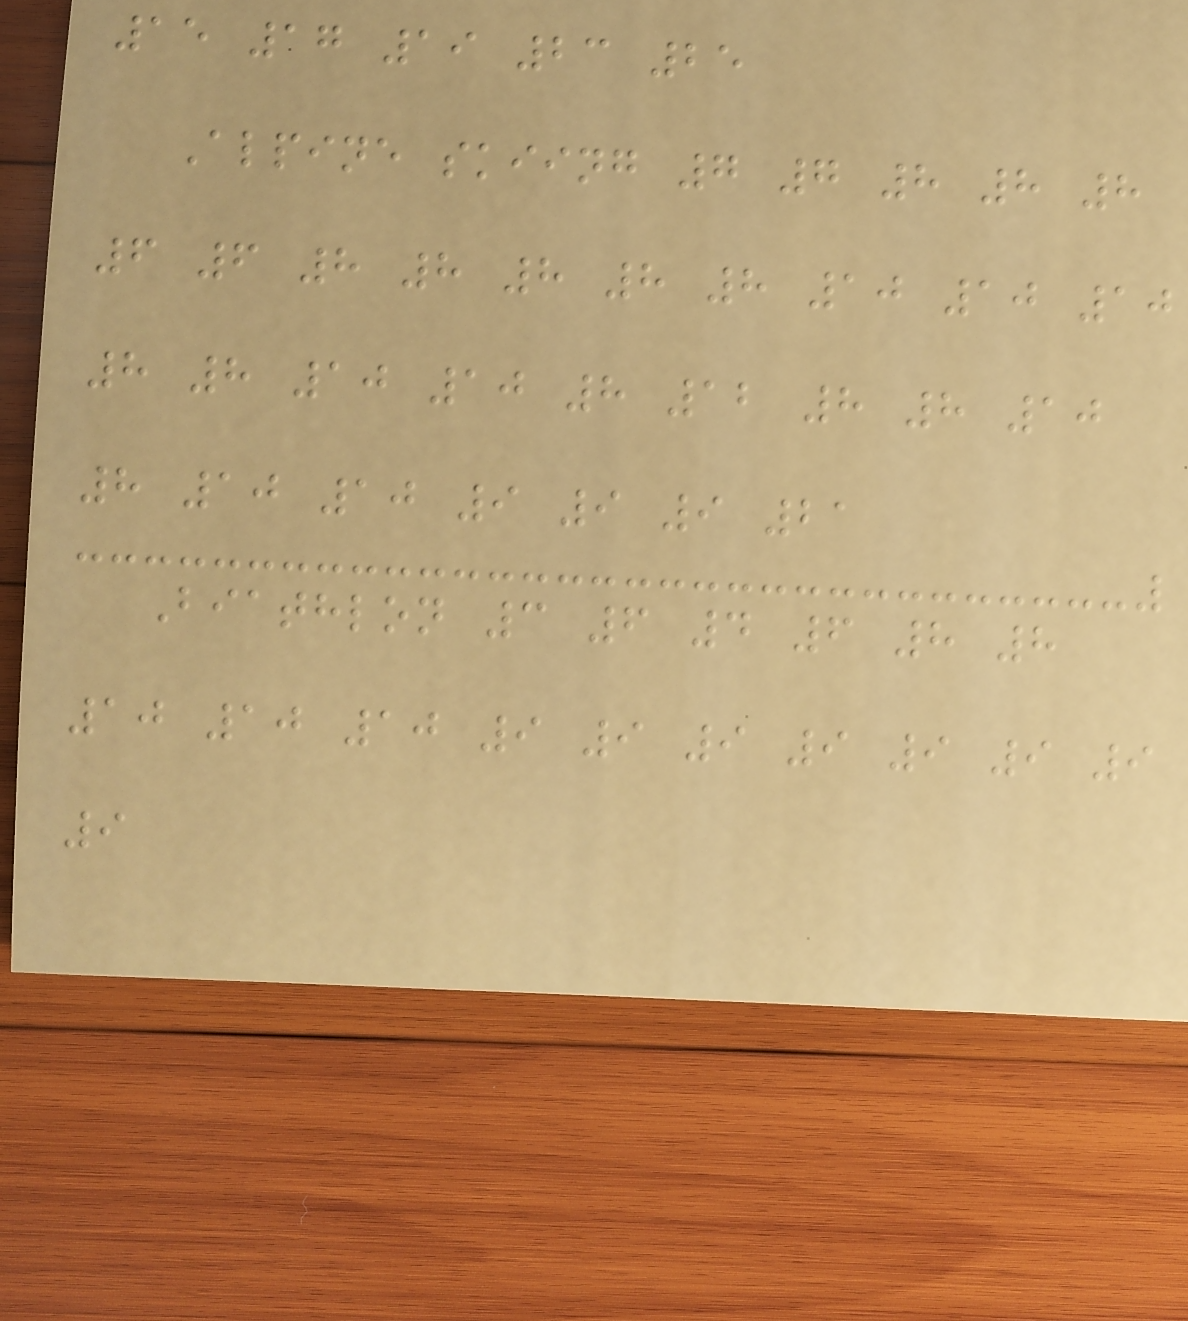15 17 19 23 25
Alpine skiing 7 7 8 8 8
6 6 8 8 8 8 8 10 10 10
8 8 10 10 8 12 8 8 10
8 10 10 9 9 9 21
Biathlon 3 6 4 6 8 8
10 10 10 9 9 9 9 9 9 9
9
